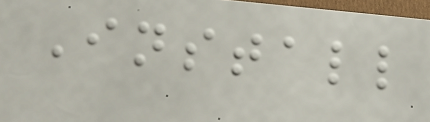Install
